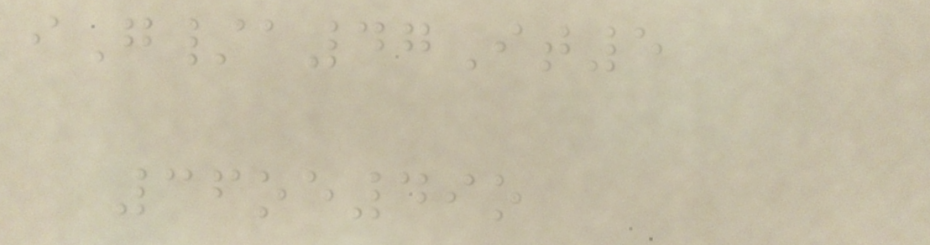iG/a47It5
36oe49o
